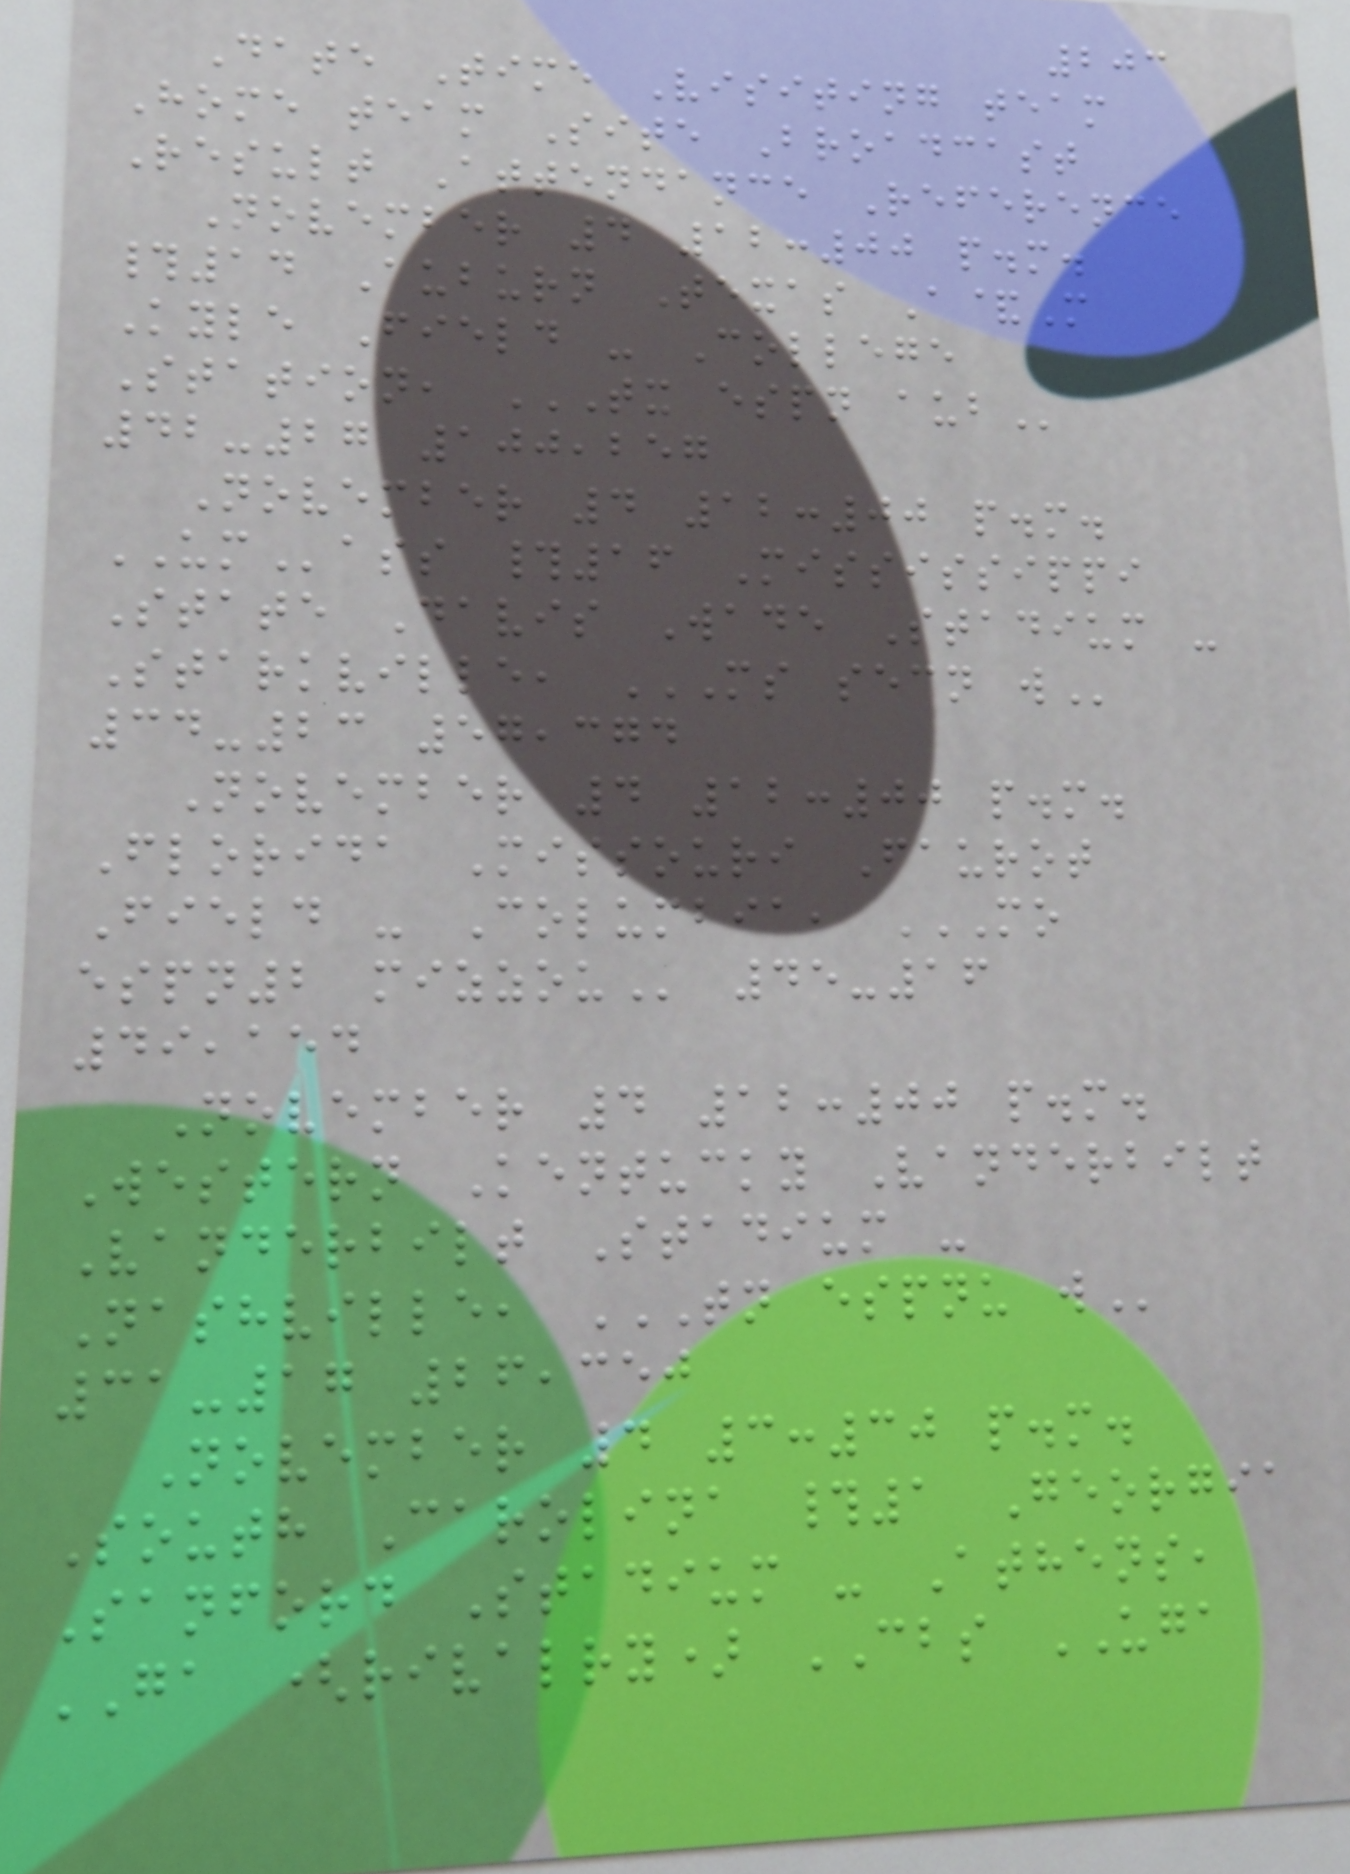203
Date Time Visiting team
Home team Site Broadcast
Result Attendance Reference
November 4 12:00 p.m.
#14 Auburn Texas A&M
Kyle Field - College
Station, TX ESPN AUB
42-27 100,257
November 4 12:00 p.m.
UMass #16 Mississippi
State Davis Wade Stadium -
Starkville, MS SECN W
34-23 57,374
November 4 12:00 p.m.
Florida Missouri Faurot
Field - Columbia, MO
ESPN2 MIZZOU 45-16
49,154
November 4 12:00 p.m.
Western Kentucky Vanderbilt
Vanderbilt Stadium -
Nashville, TN ESPNU W
31-17 26,350
November 4 3:30 p.m.
South Carolina #1 Georgia
Sanford Stadium - Athens,
GA (rivalry) CBS UGA
